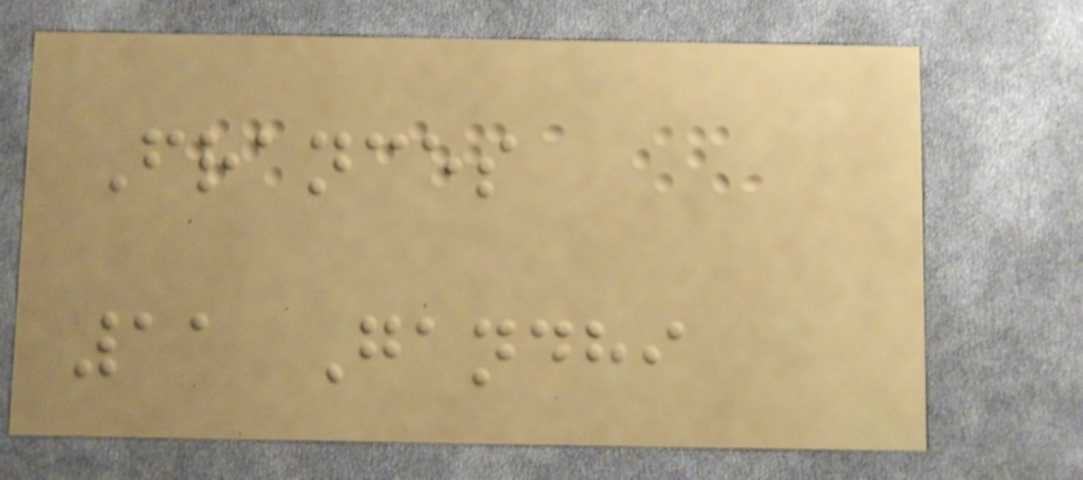Frances
11 Gandhi
